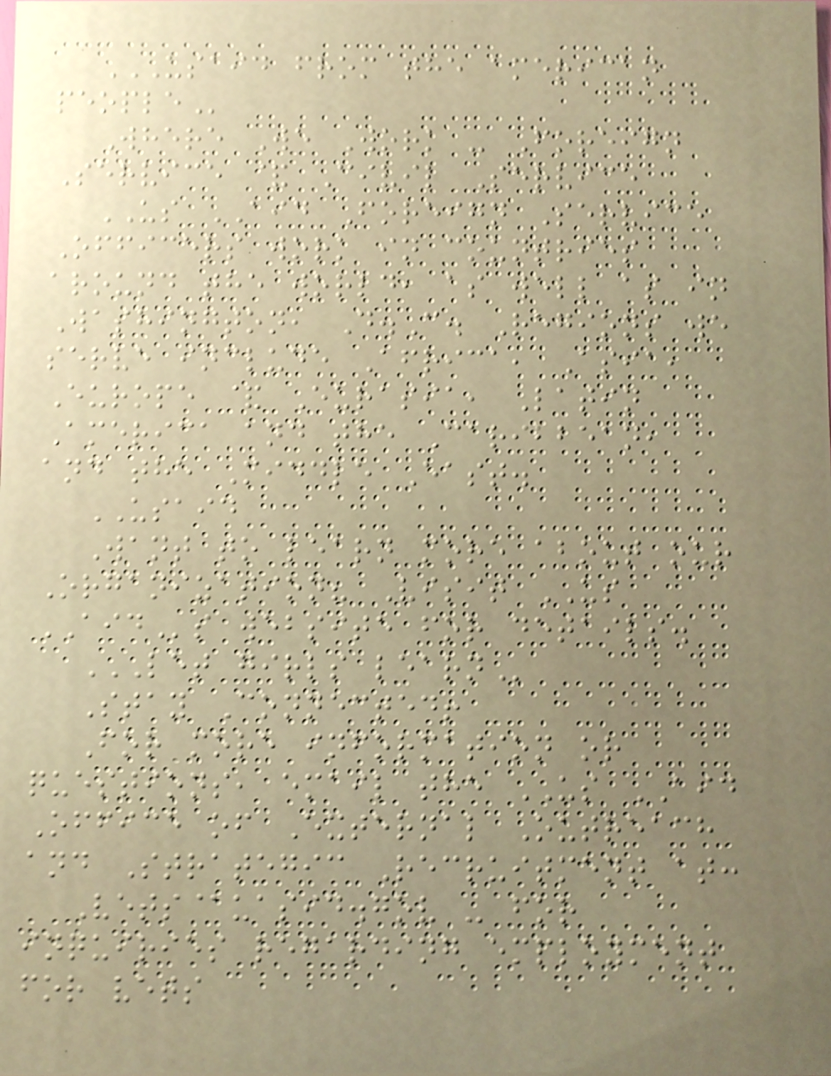USAID FROM THE AMERICAN
PEOPLE
Where We Work - Foreign
Service & Civil Service
US AID Foreign Service
Officers work in countries
around the world, as well as in
Washington, D.C. Regions we
serve include Africa, Asia,
Europe & Eurasia, Latin
America and the Caribbean,
and the Middle East.
USAID
Want to learn more about our
Organization? Visit US
AIDs website for details.
LET GIRLS LEARN
Stay Connected!
For more information or
questions, email the US AID
Office of External Outreach
and Strategic Recruitment at:
Vets@uasid.gov - for
inquiries regarding employment
for vets
